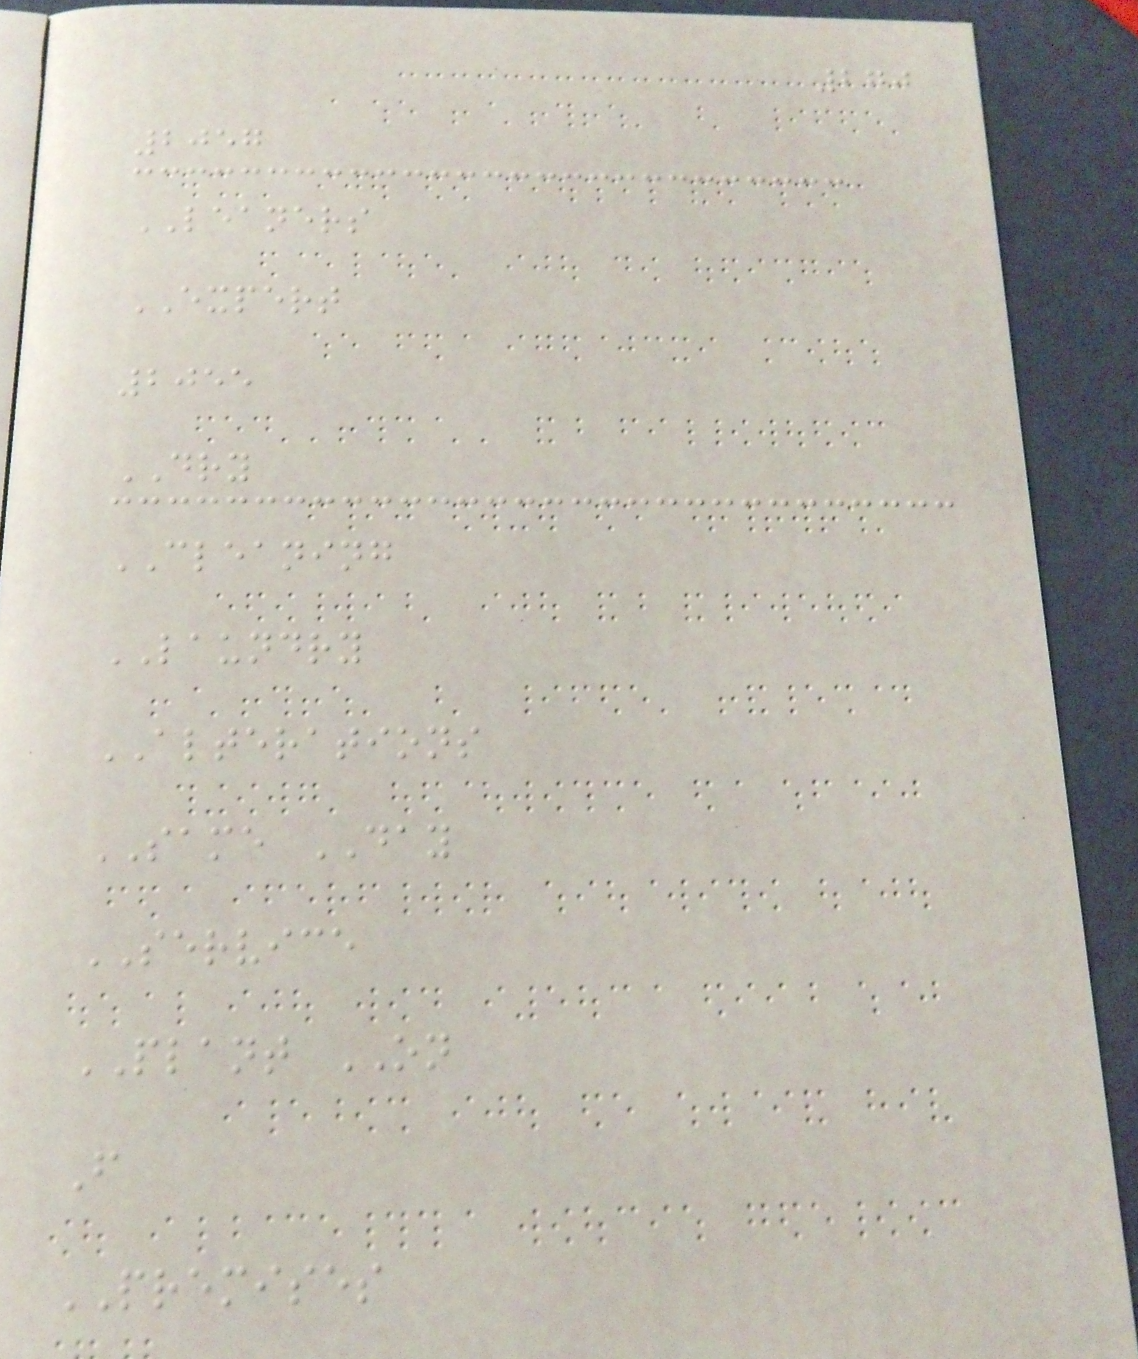270
2057
LEANERS
EXPERT
2055
DRY
CLEANING
LAUNDRY
ALTERATIONS
SAME DAY
SERVICE
PLANT ON
F
PREMISES
